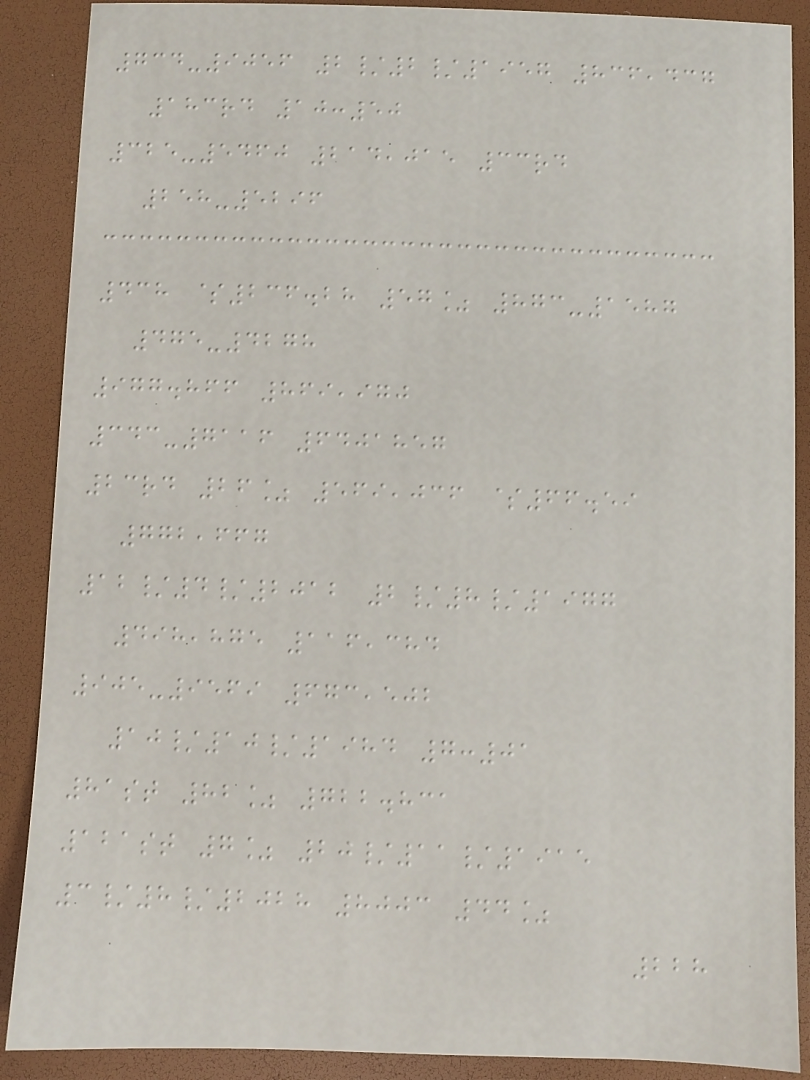734-9056 2/2/1957 836,437
183rd 10:50
325-5460 214,015 33rd
258-5296
438 $236.28 57% 873-1587
475-4278
977.866 869,970
343-7116 6401857
23rd 26% 569,036 $66.59
772,667
12/4/2012 2/8/1977
498,875 116,384
905-9569 673,502
10/10/1984 7:01
81st 82% 722.831
121st 7% 20/11/1915
3/8/2028 8003 44%
228
